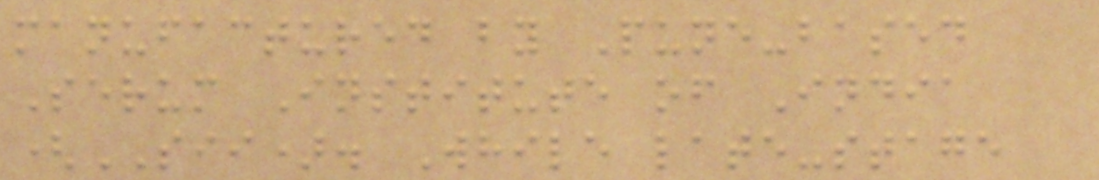manufactured by Pune-based
Serum Institute of India
(SII). While late-stage
